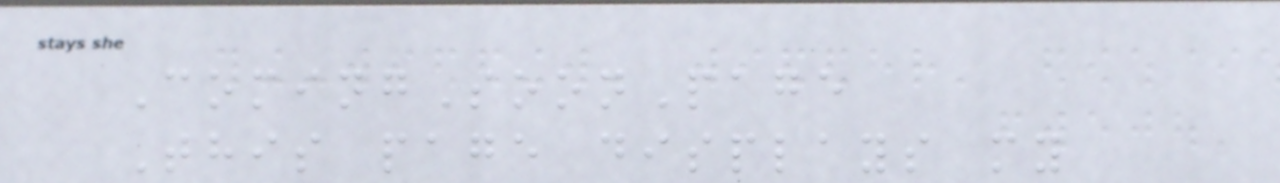ComingSoonPage
This page displays my
